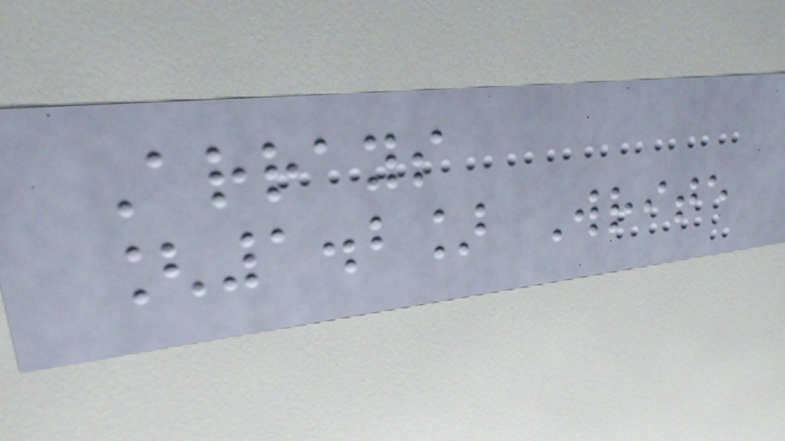Arrays
[1.2] Write
